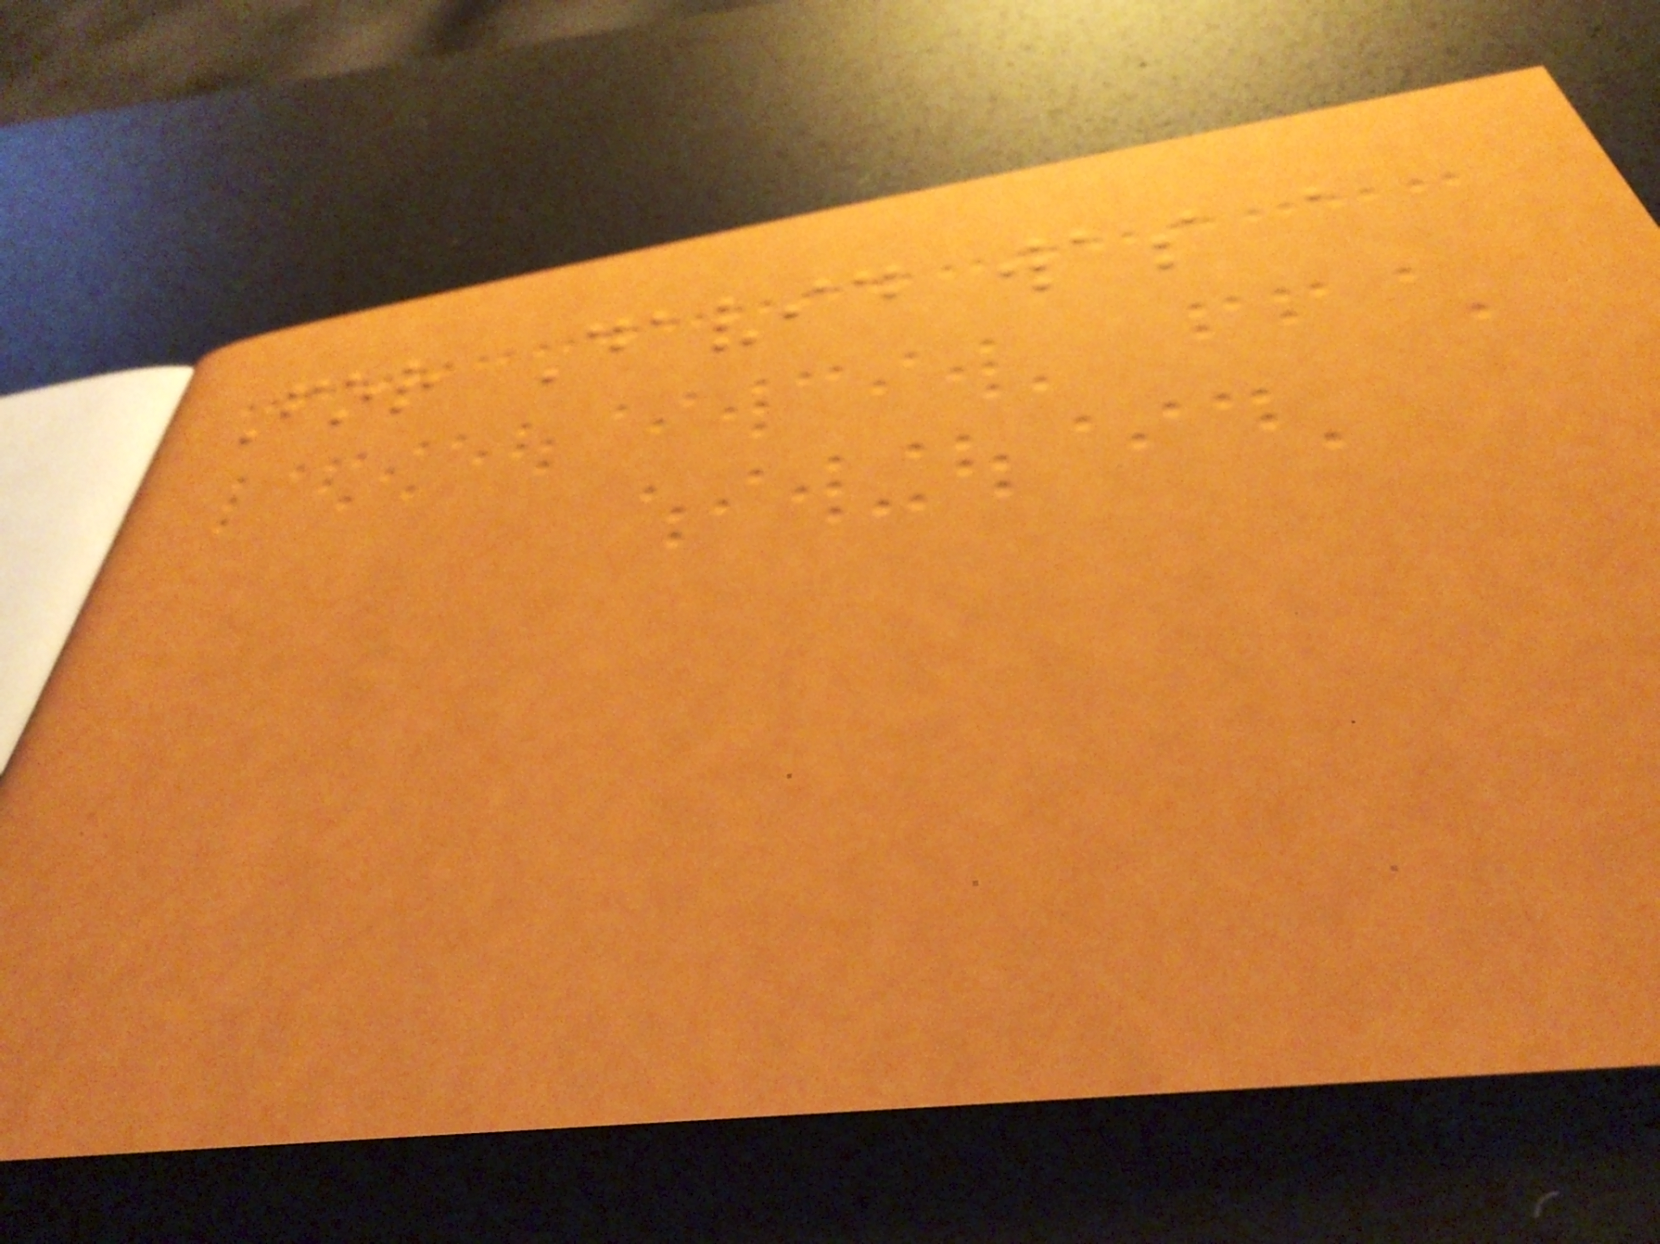For David was a
